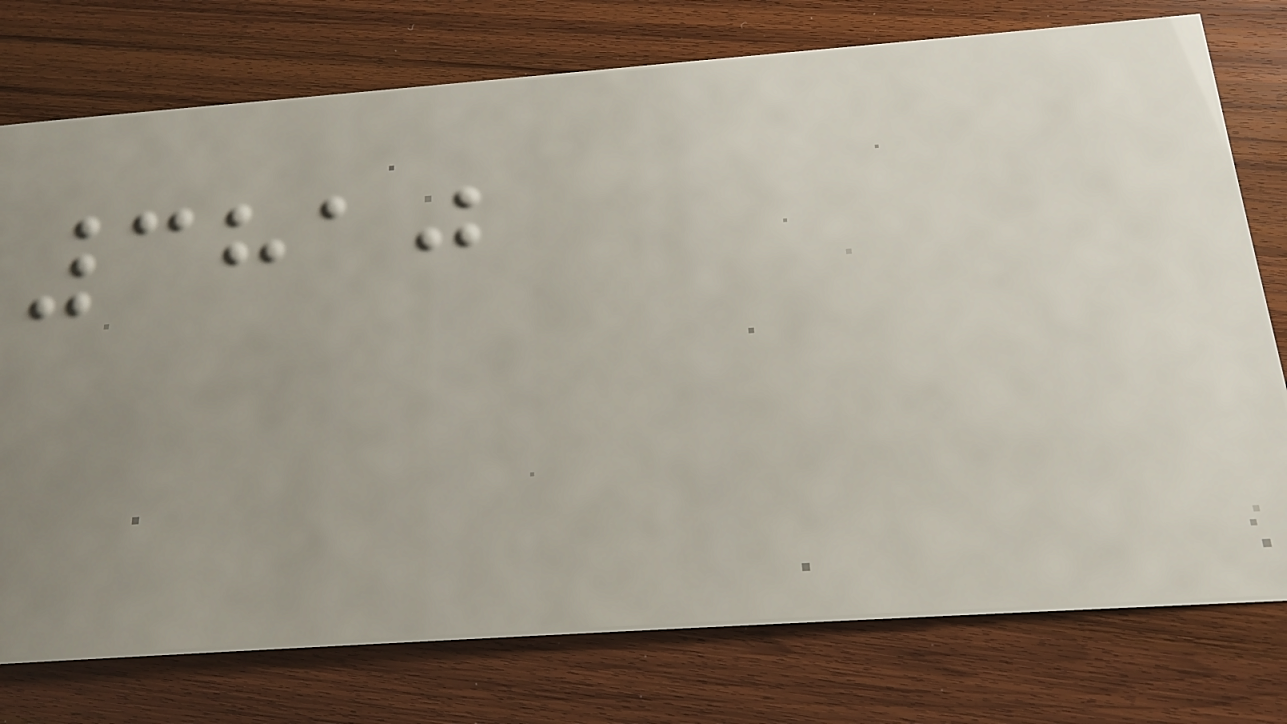3810
